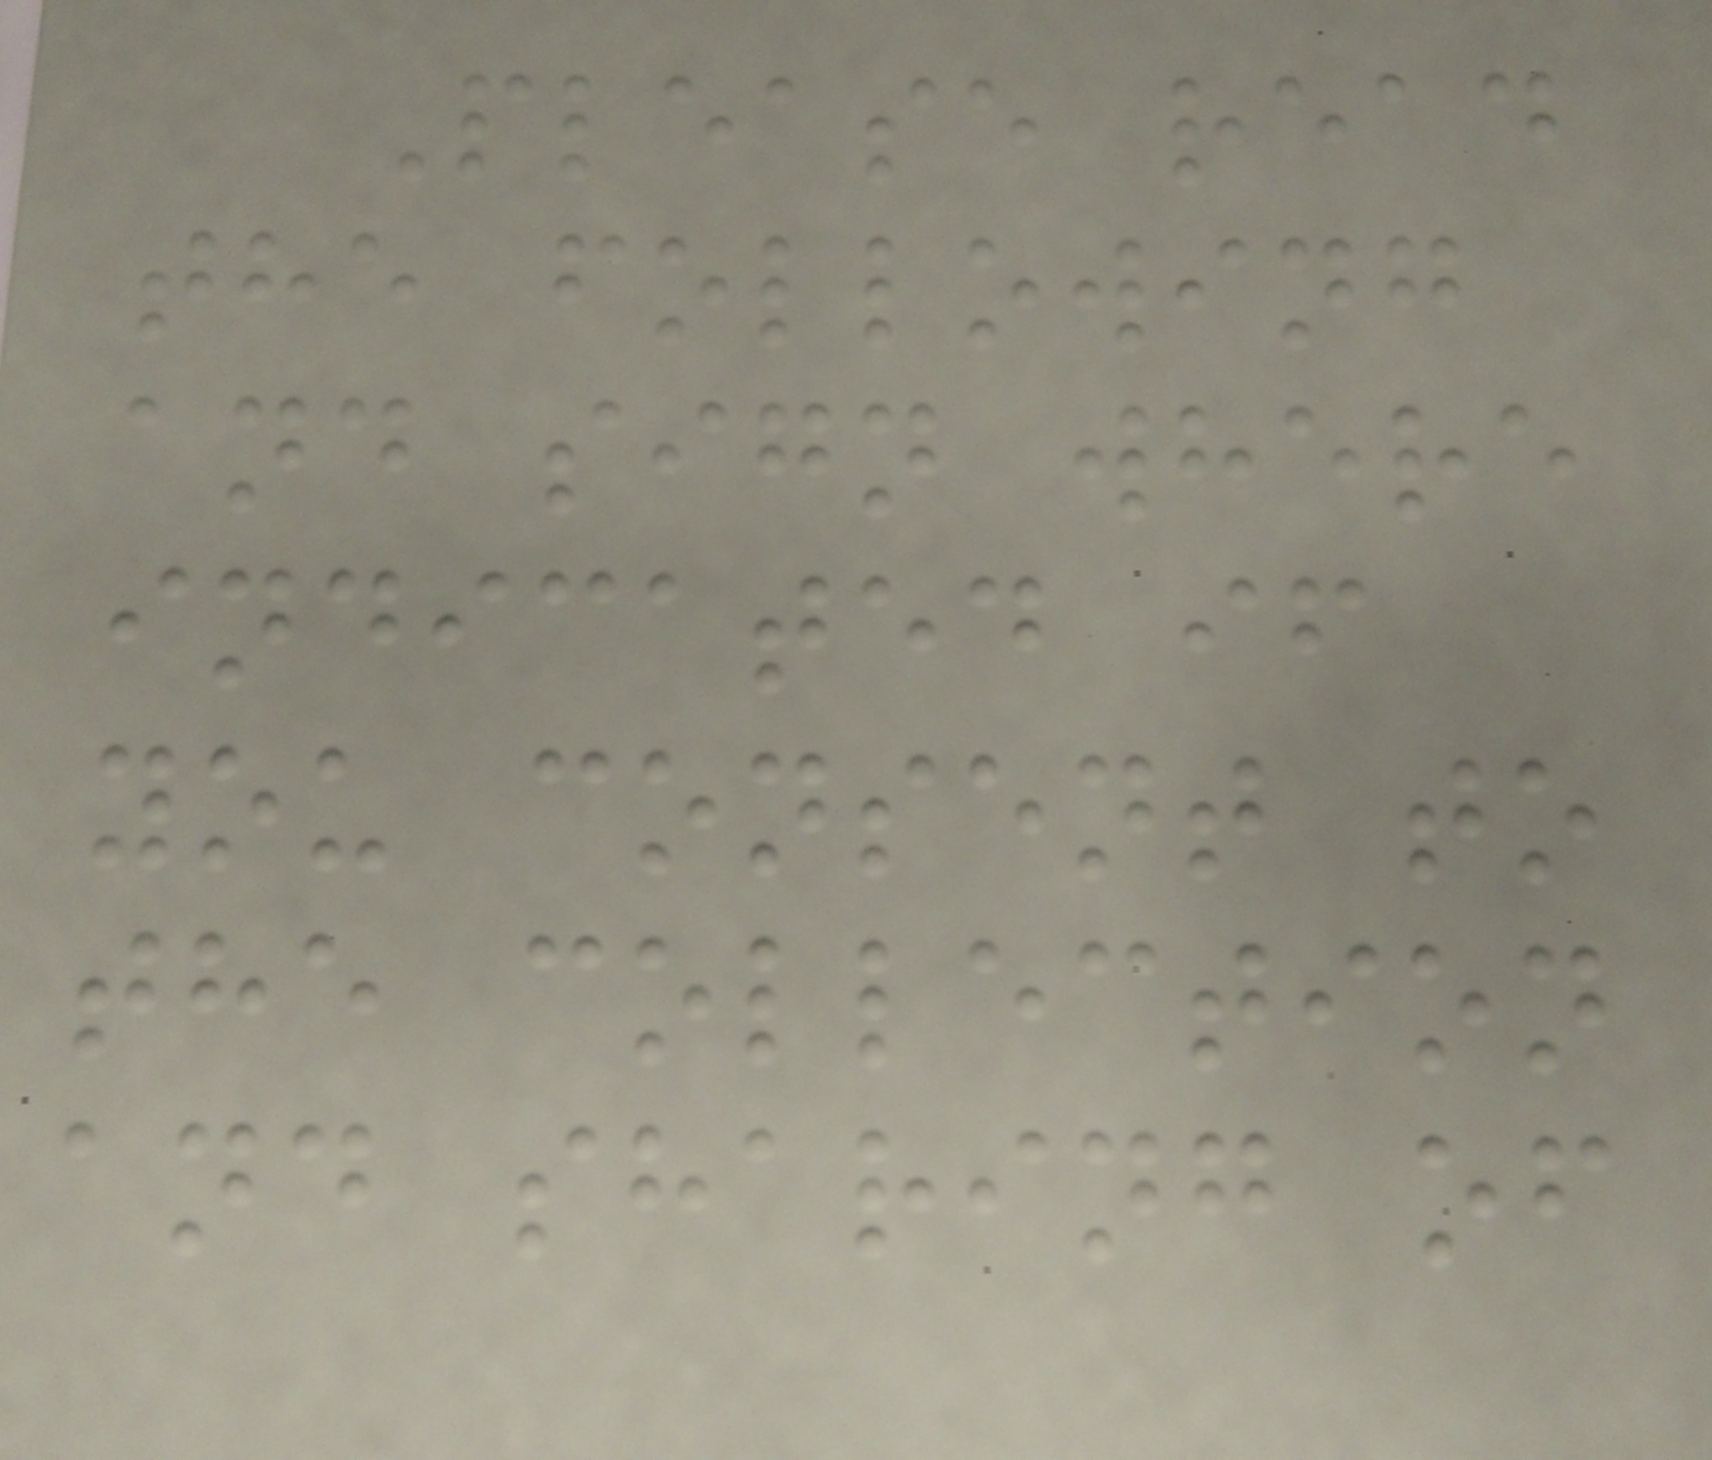Please read
the following
and sign where
indicated if
you consent to
the collection
and sharing of
